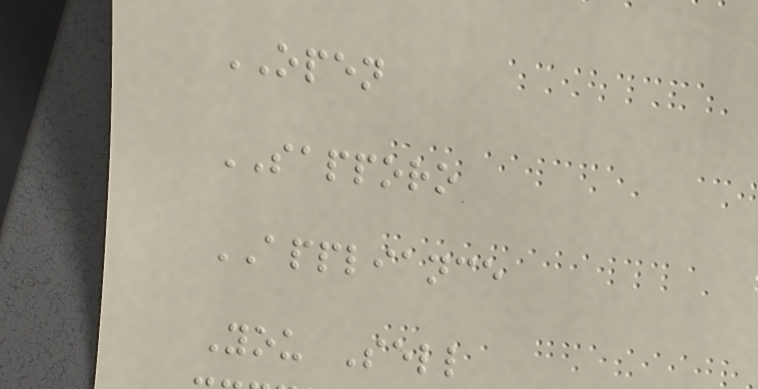OPEN
SAPPORO
APPLIANCE
You Sell
